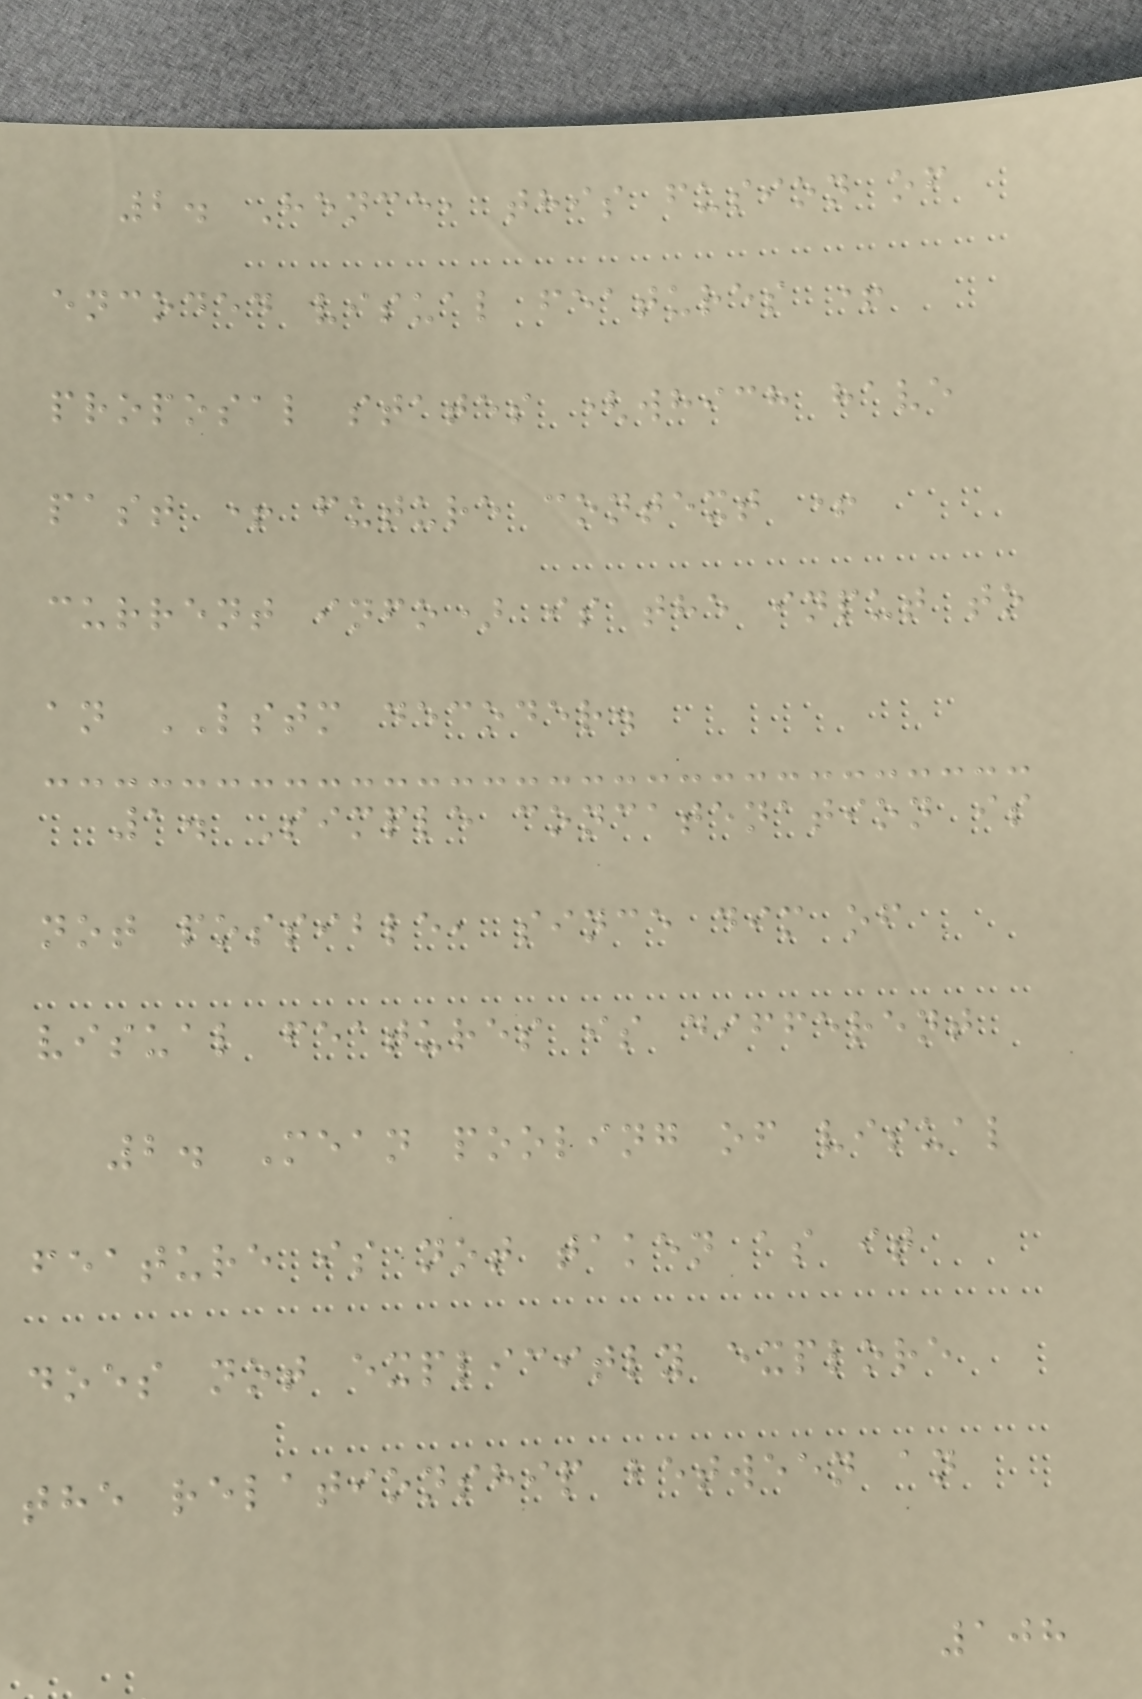2. Hence, this fusion of
encoded visual features +
proposal states (which have
past + future context +
current info) is the input to
an LSTM decoder.
1. Simple concatenation is
not possible, since dim of
visual features is different
2. Mean pooling of visual
feature is not taken as it
does not explicitly explore
the relationship between an
108
